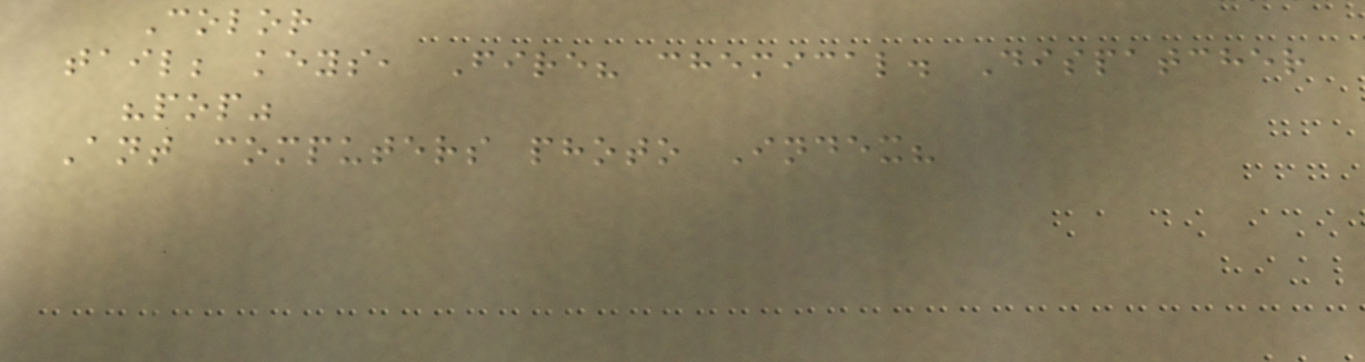Color
tail; keys, Fire? chemical. Dispatcher
"pop"
Ant computers photo Index?
